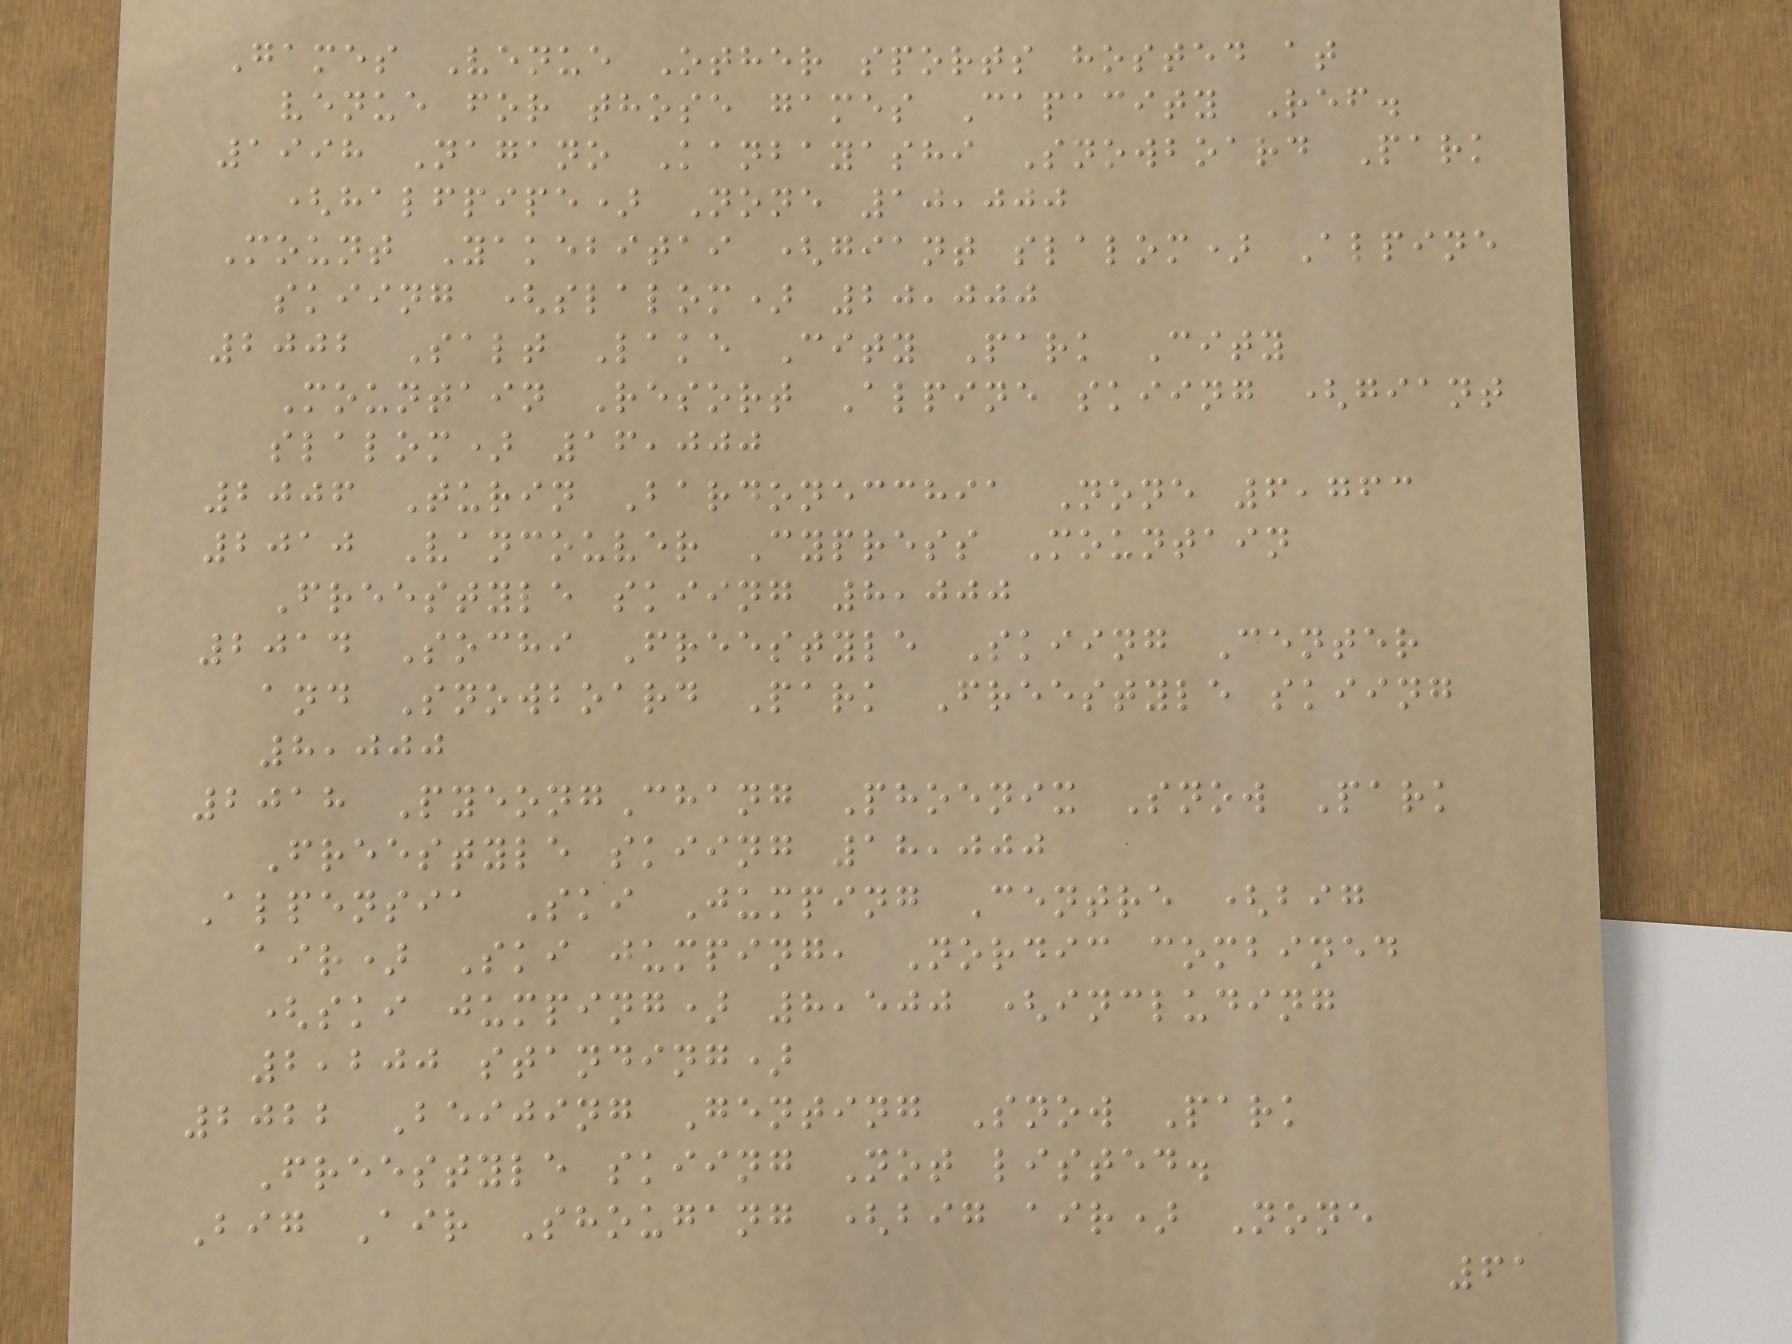Games Venue Other sports hosted at
venue for those games Capacity Ref.
1998 Nagano Kanbayashi Snowboard Park
(halfpipe) None 10,000
Mount Yakebitai (giant slalom) Alpine
skiing (slalom) 20,000
2002 Salt Lake City Park City
Mountain Resort Alpine skiing (giant
slalom) 16,000
2006 Turin Bardonecchia None 6,763
2010 Vancouver Cypress Mountain
Freestyle skiing 8,000
2014 Sochi Freestyle Skiing Center
and Snowboard Park Freestyle skiing
8,000
2018 PyeongChang Phoenix Snow Park
Freestyle skiing 18,000
Alpensia Ski Jumping Centre (big
air) Ski jumping, Nordic combined
(ski jumping) 8,500 (including
2,200 standing)
2022 Beijing Genting Snow Park
Freestyle skiing Not listed.
Big Air Shougang (big air) None
61
